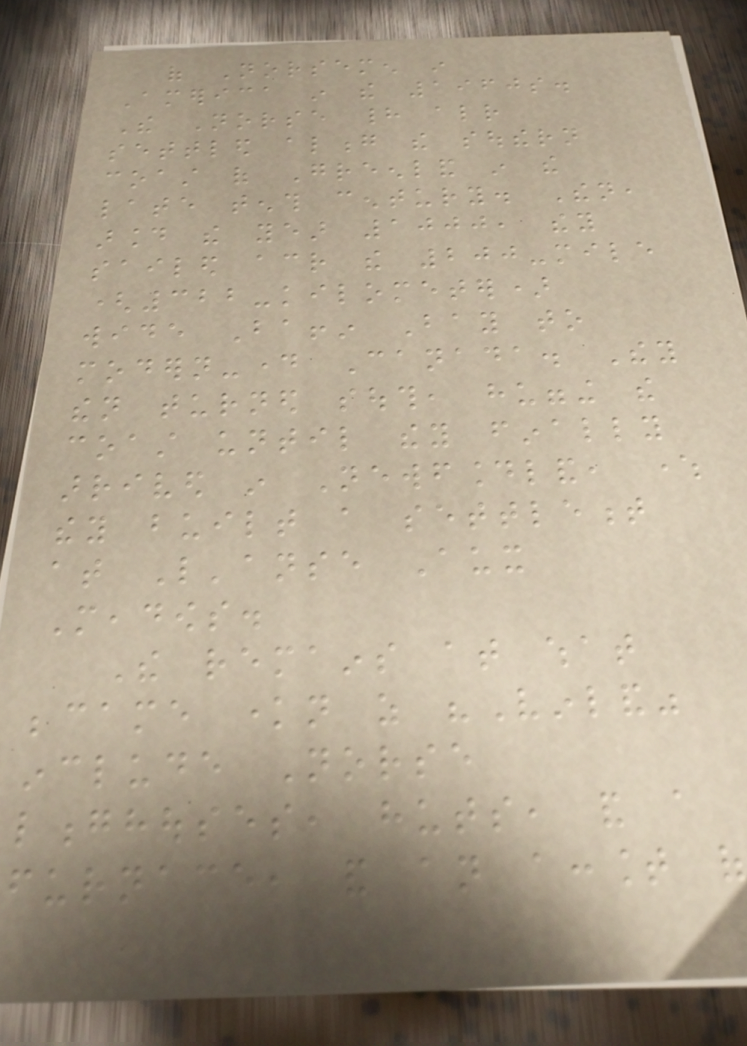of Norsemen in
America in the 1960s.
The Norse had already
settled along the southern
coast of Greenland in the
late tenth century. Then,
around the year 1000, they
sailed across the 200-mile
(322-kilometer)
wide Baffin Bay to
modern-day Canada. They
then turned south, hugging the
coast until they finally
arrived in Newfoundland, where
they built a settlement
at L'anse Aux
Meadows.
The remains at what
became known as "Vinland"
include Norse
longhouses, huts, and a
furnace, and an account of
